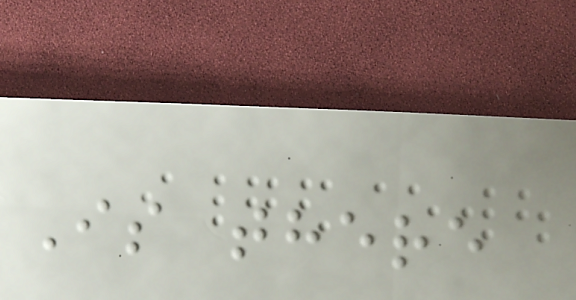Is there
